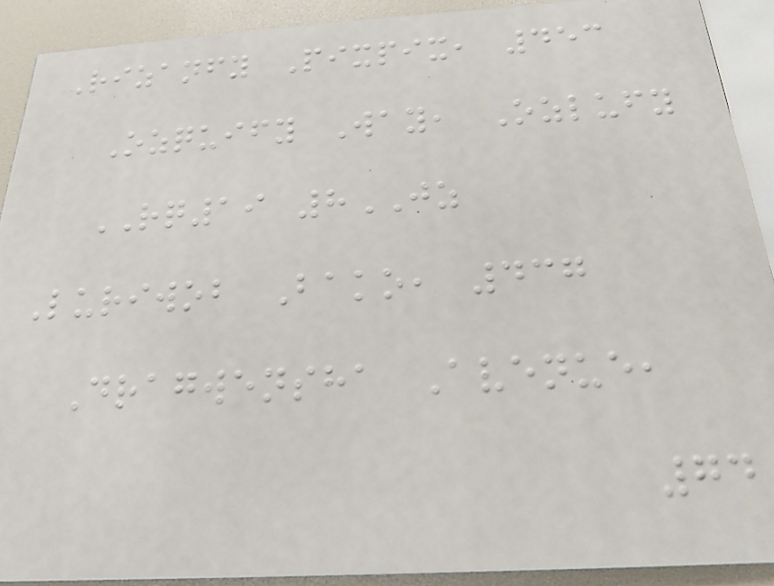Rizanfy Pixpix, 453
Ozquify Way, Ozlufy
RQ19 8JZ
Luriwob Bako, 437
Dragwensha Avenue,
74
